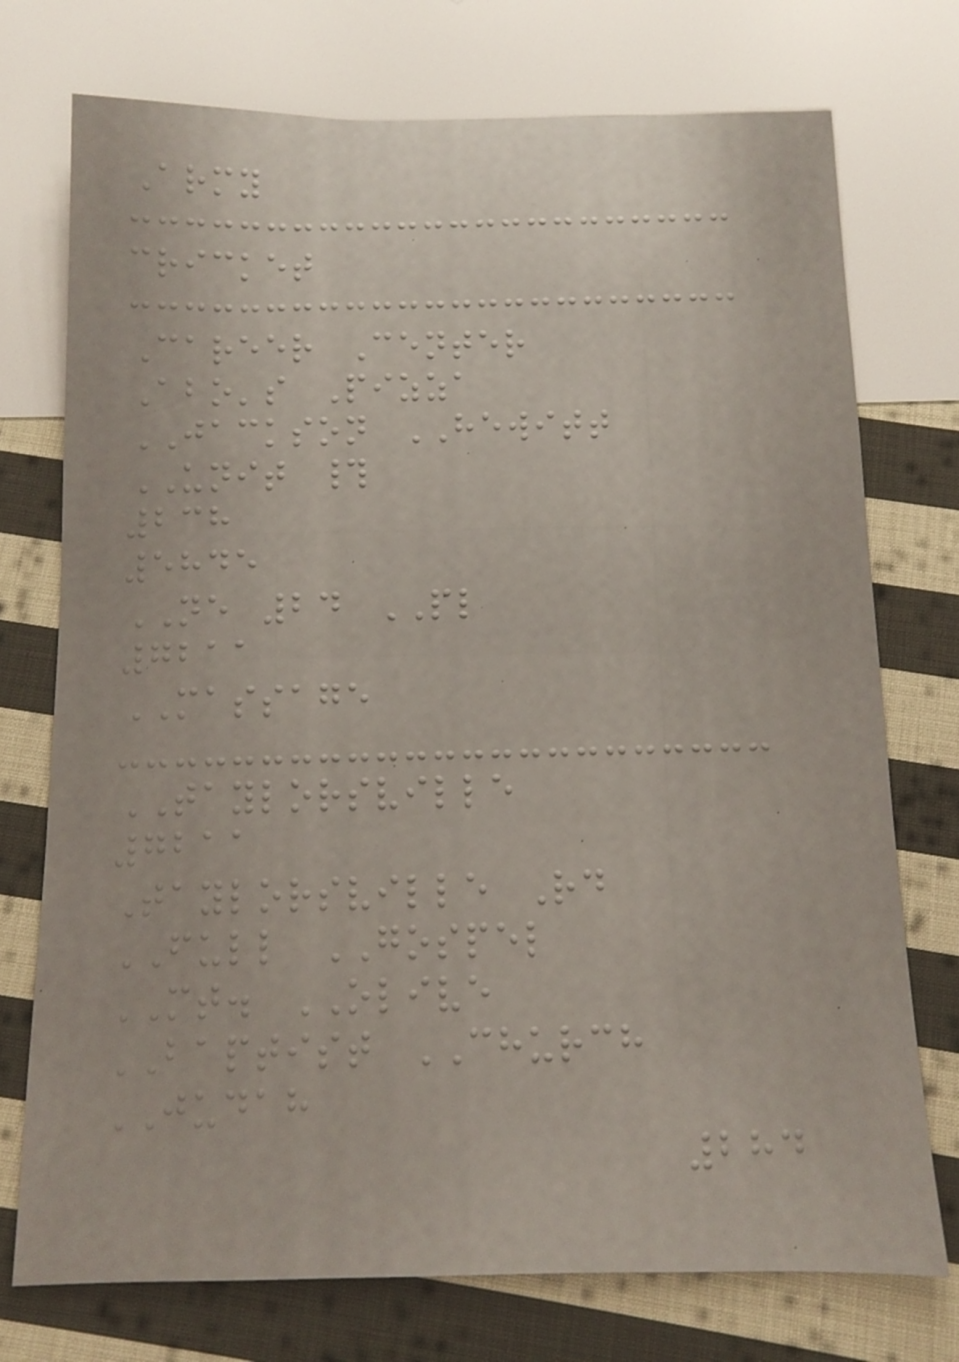Army
cricket
Career Center
Abo's Pizza
JACKSON HEWITT
UNIT #
238
5845
NE 24 PL
7211
MASSAGE
TAYLORSVILLE
7211
Taylorsville Rd
FULL GOSPEL
MT. OLIVE
BAPTIST CHURCH
JUDAH
284
